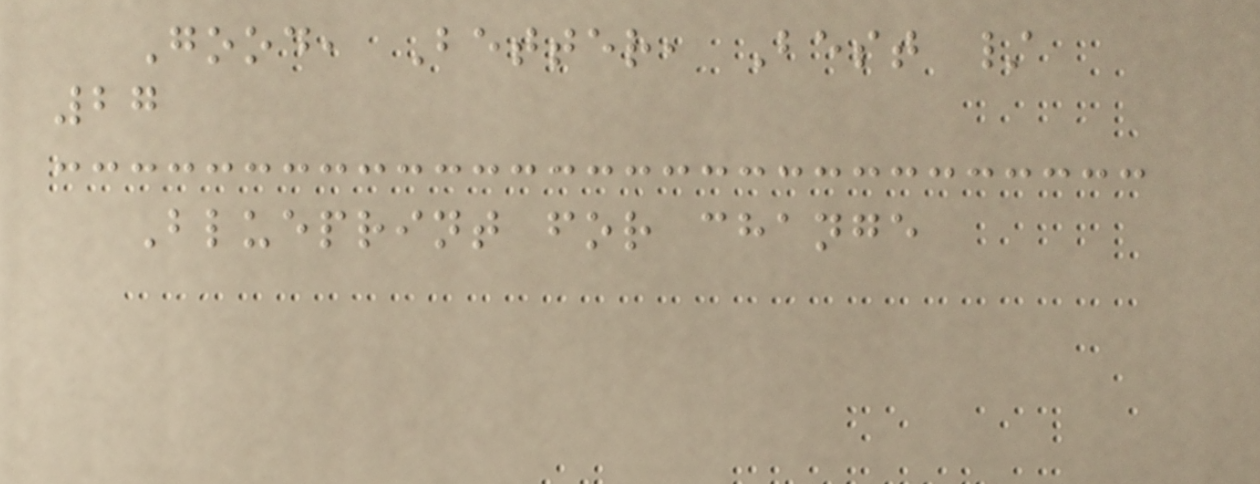Good, Better, Best /
27
Blueprint for change
